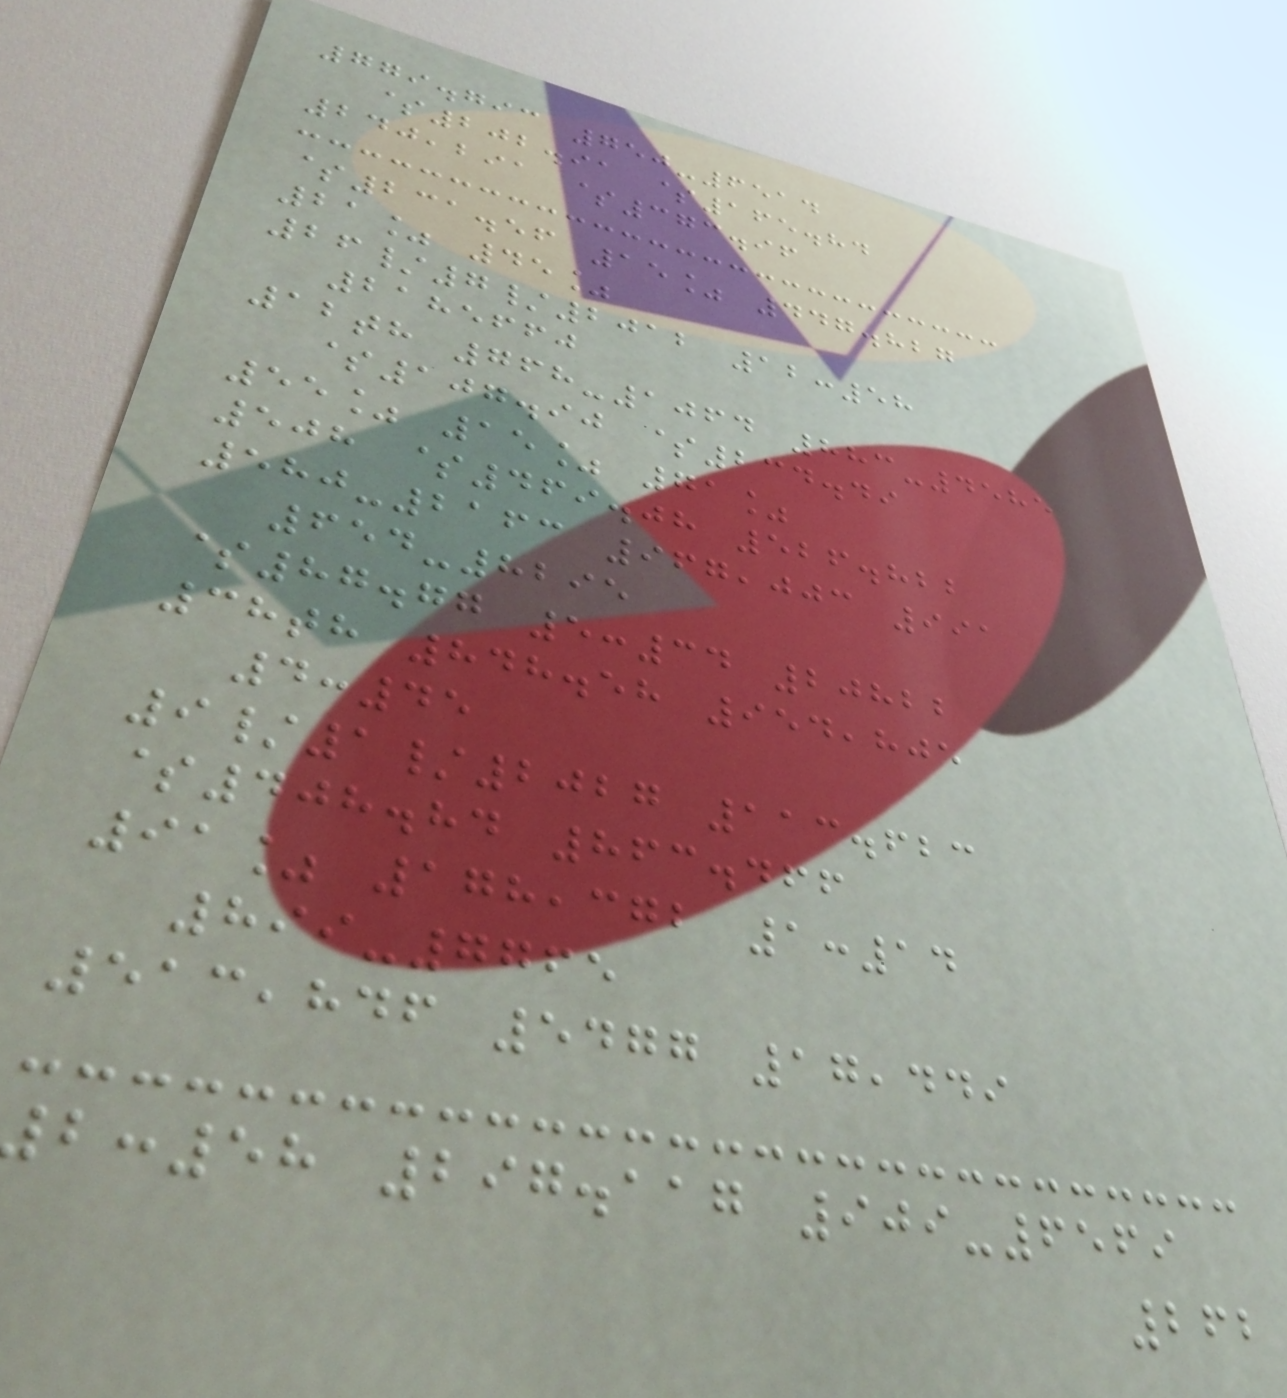779.793 750-6514
$202.91 $165.84
240,291 $373.96
$231.56 15% 447.827
21% 45%
26/7/2012 12:58
2185660
12th 768-1064 883-4585
$107.90 $234.49
55% 15% 71%
508 $469.08 526.822
580-2163 967,003 991
654-8295
$87.77 5:34 20822
38th 848.58 954,805
4:45
9/1/2027 113.623
$408.84 863.466
91% 178,372 1:14
899-7765
513,846 5477 17,449
2:58 297.117 909-6569
262
